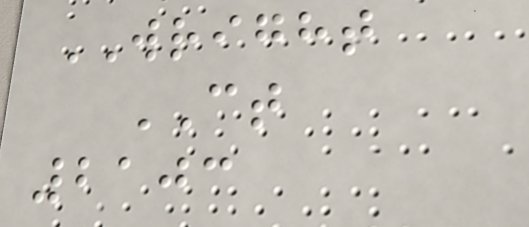WRIGHT
CT
2103
